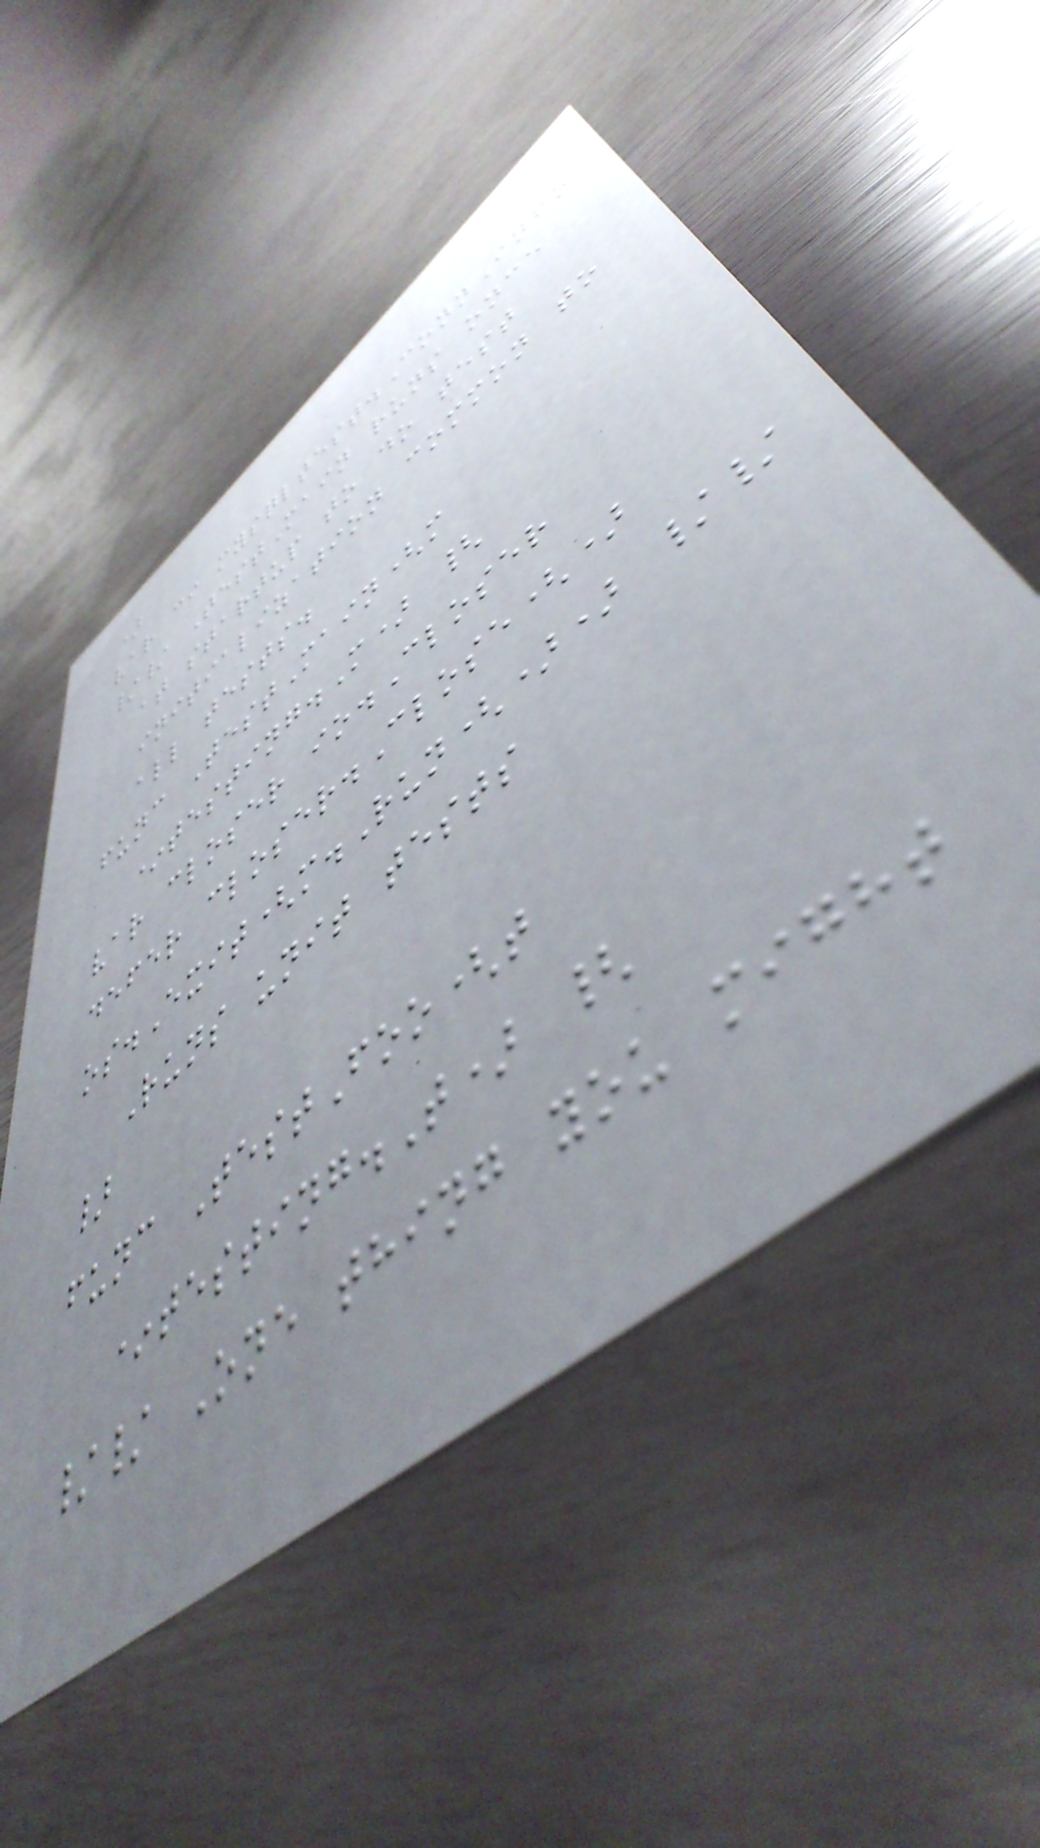)
var ci mysqltest.ConnInfo
// TestMain runs once
at startup to do test
initialization common to
all tests.
func TestMain(m
*testing.M) {
var closer io.Closer
defer closer.Close()
os.Exit(m.Run()) //
Runs unit tests
}
func TestFoo(t
*testing.T) {
// One thing you might
